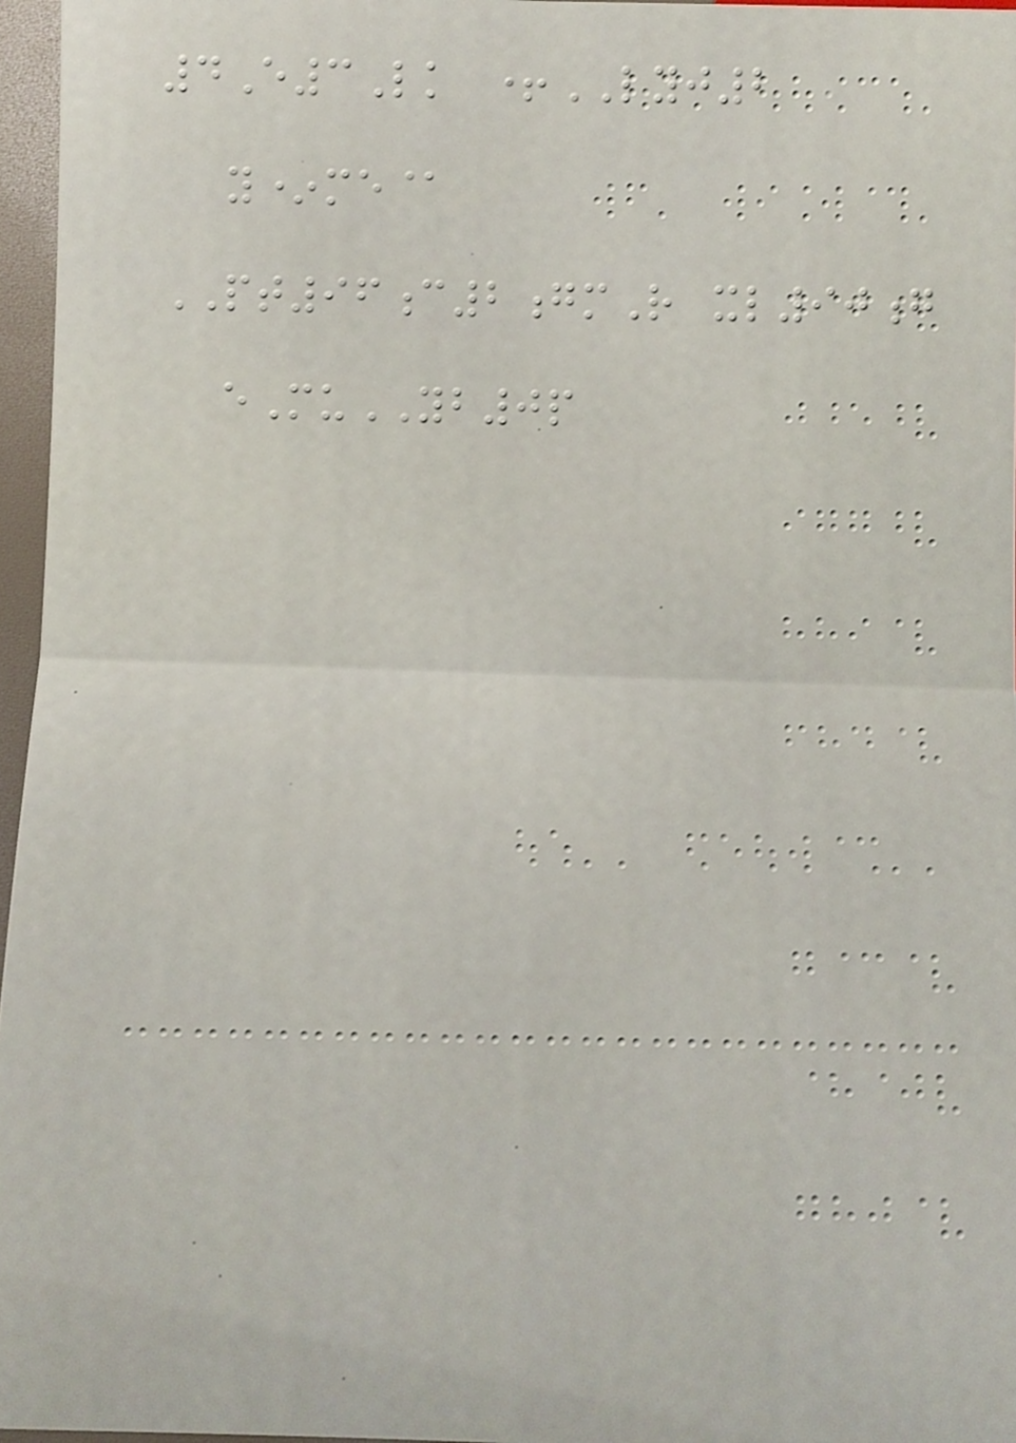4E3Lk +LYJ2
y*me@
PT96c2gmR xl90g
eMuYB0p
